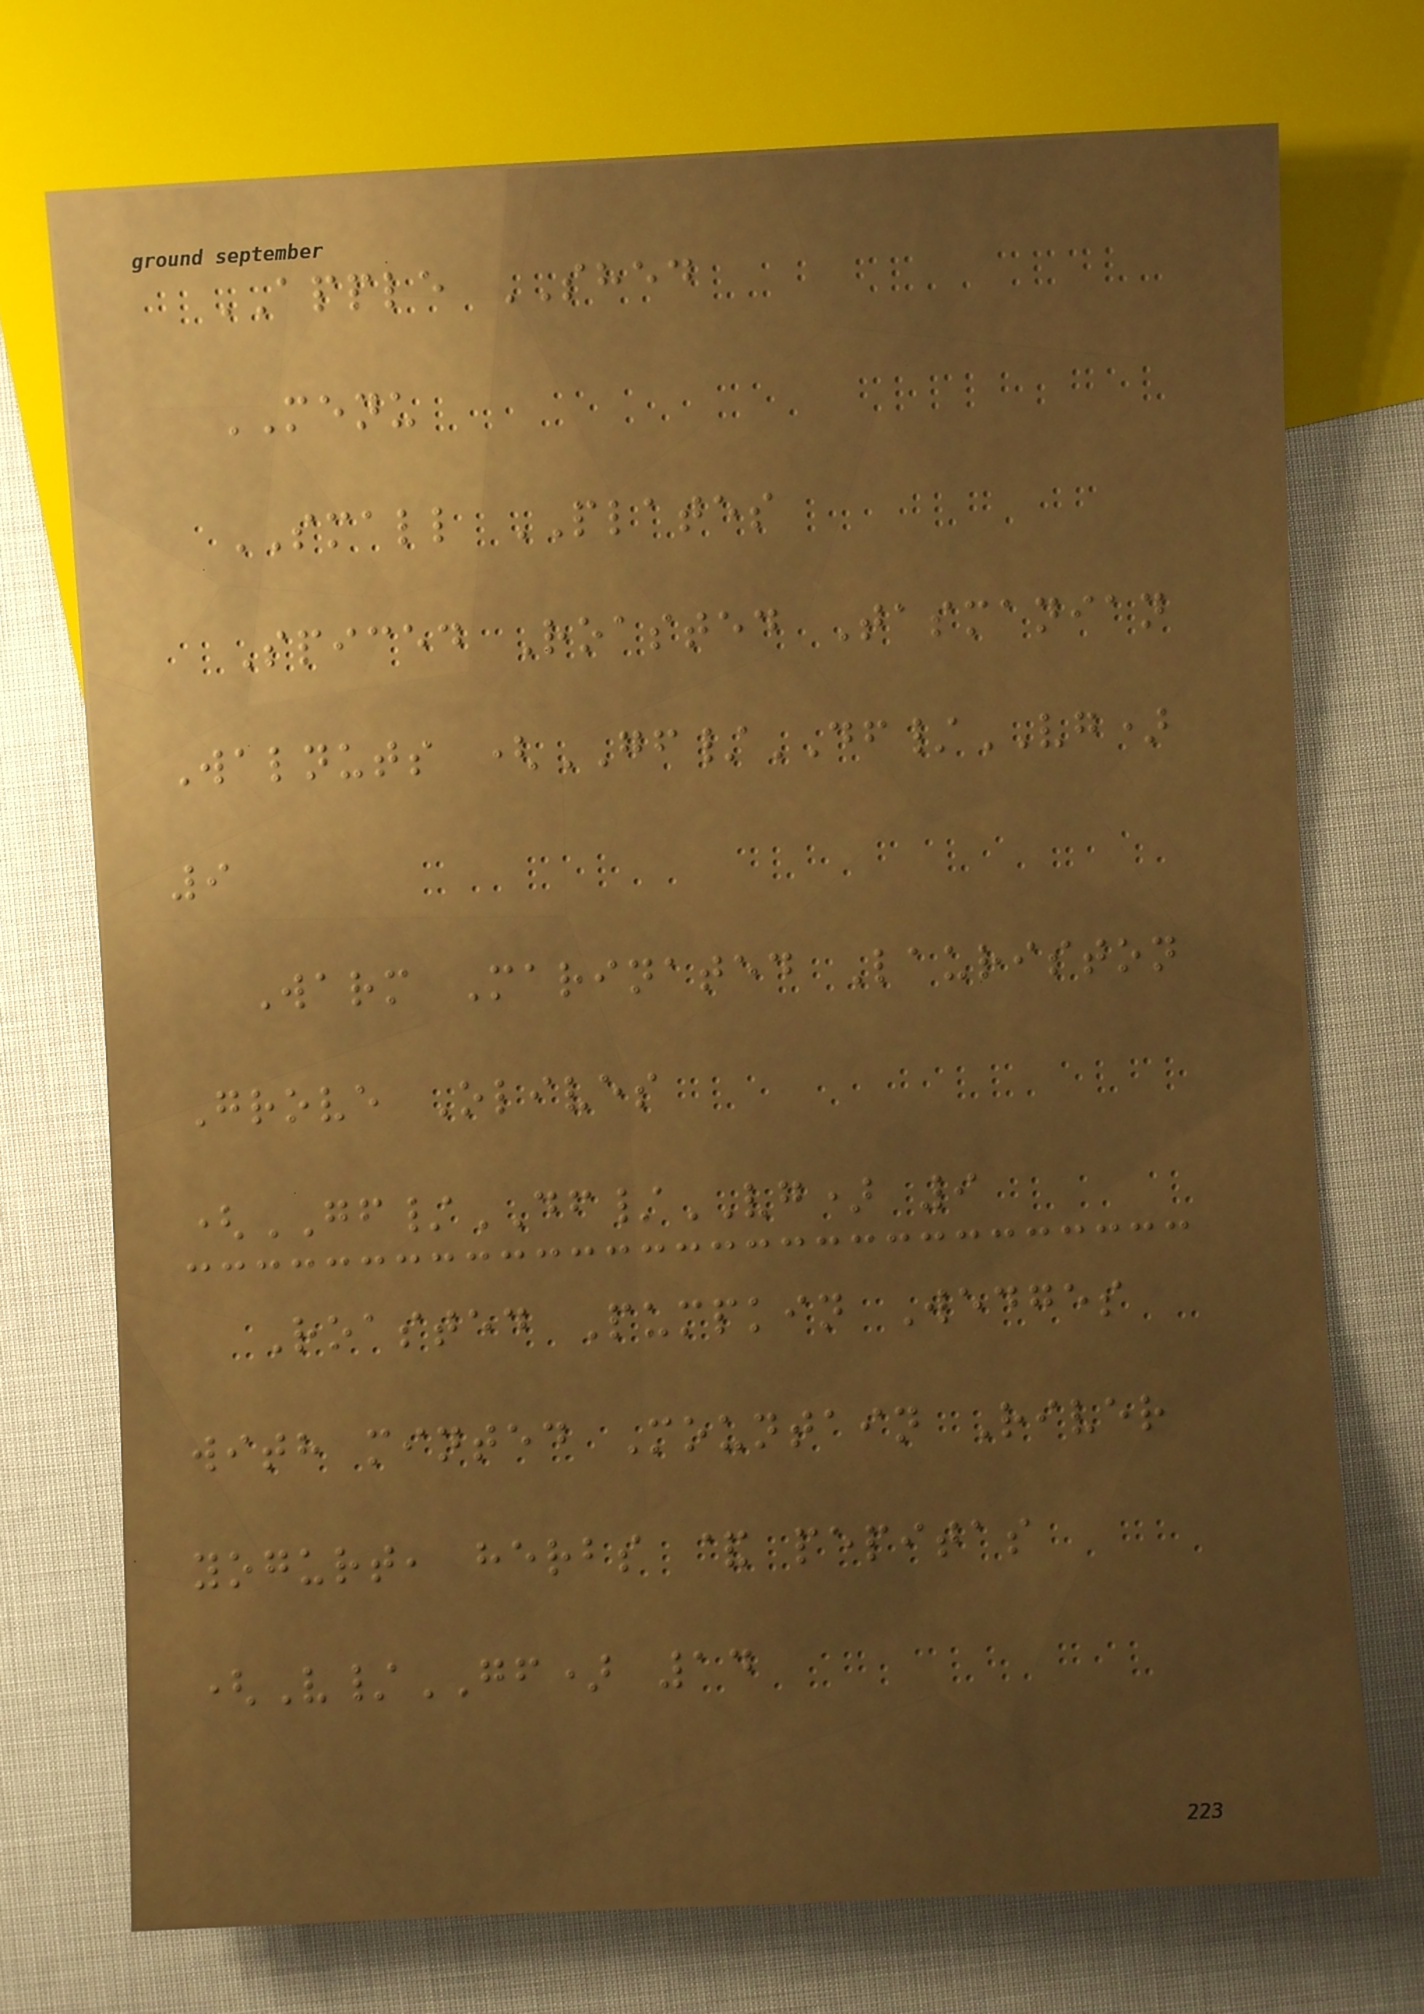APPLE SHED
MENU
SMALL PLATES
Spiced Roasted Tasmanian
Walnuts (GF/DF/VG)
9
Warm Marinated Lauriston
Grove Olives
(GF/DF/VG) 9
Roasted Pumpkin Wedges
with minted Mountain River
yogurt, herbs & pepitas
(V/GF) 14
